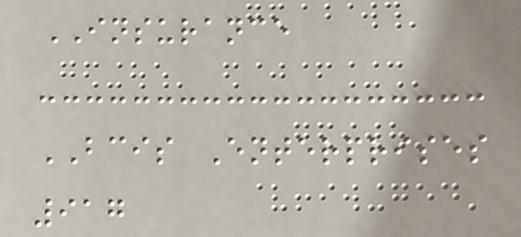INSURANCE
BCIS Enterprises
917
